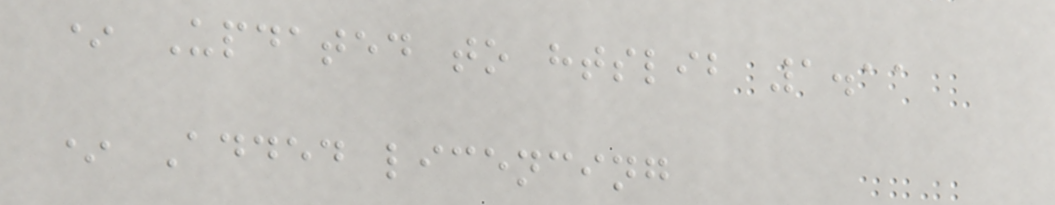* Updated to htslib 1.11
* Added licencing
